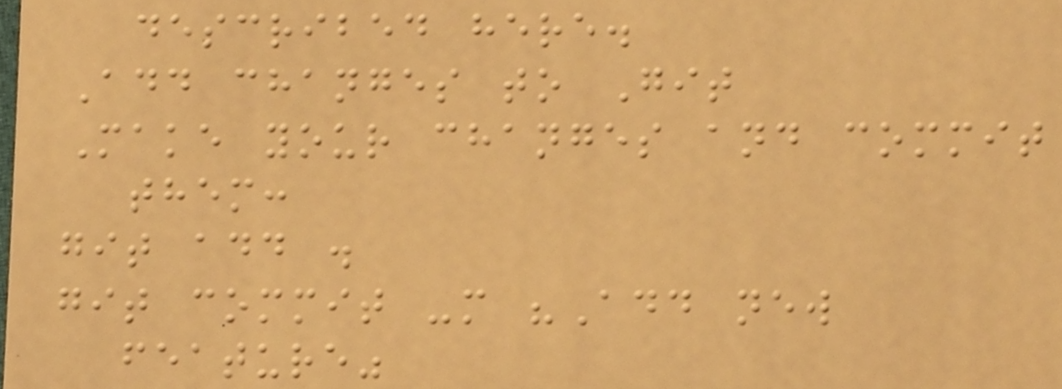described here.
Add changes to Git
Make your changes and commit
them:
git add .
git commit -m "Add new
feature"
